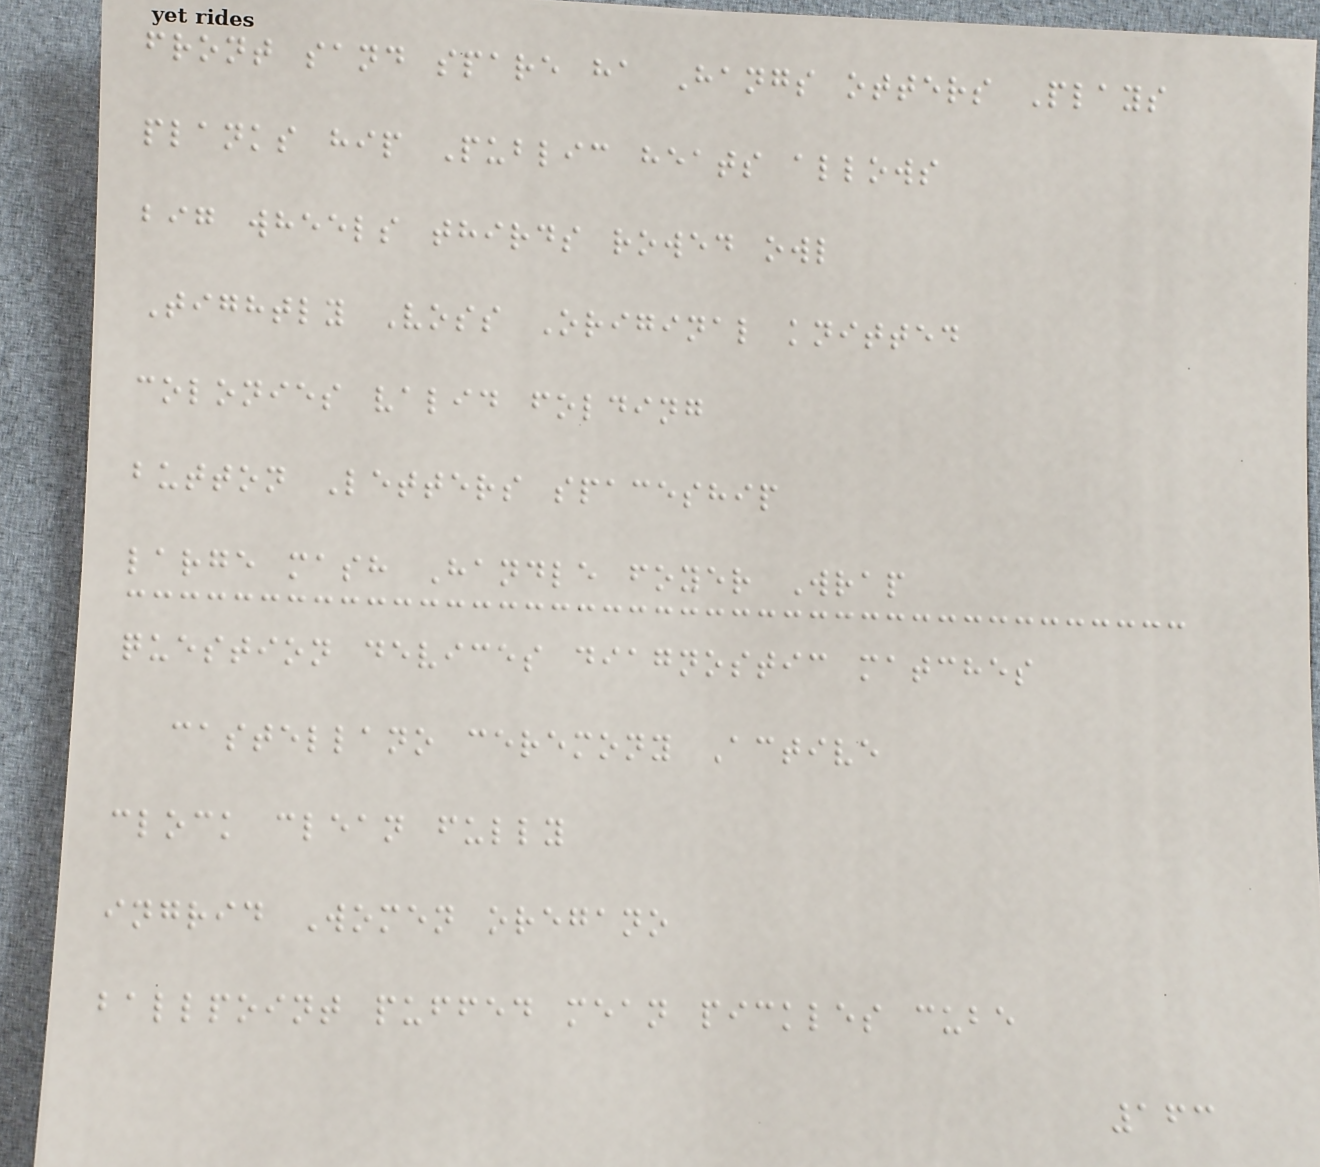front sand spare ha Hangs otters Plays
planks hip Public heats allows
big wheels thirds rowed owl
Tightly Voss Original knitted
colonies valid folding
button Letters spaceship
large mash Handle foyer Wrap
question devices diagnostic matches
castellano ceremony Active
clock clean fully
ingrid Women oregano
ballpoint puffed mean pickles cube
163
